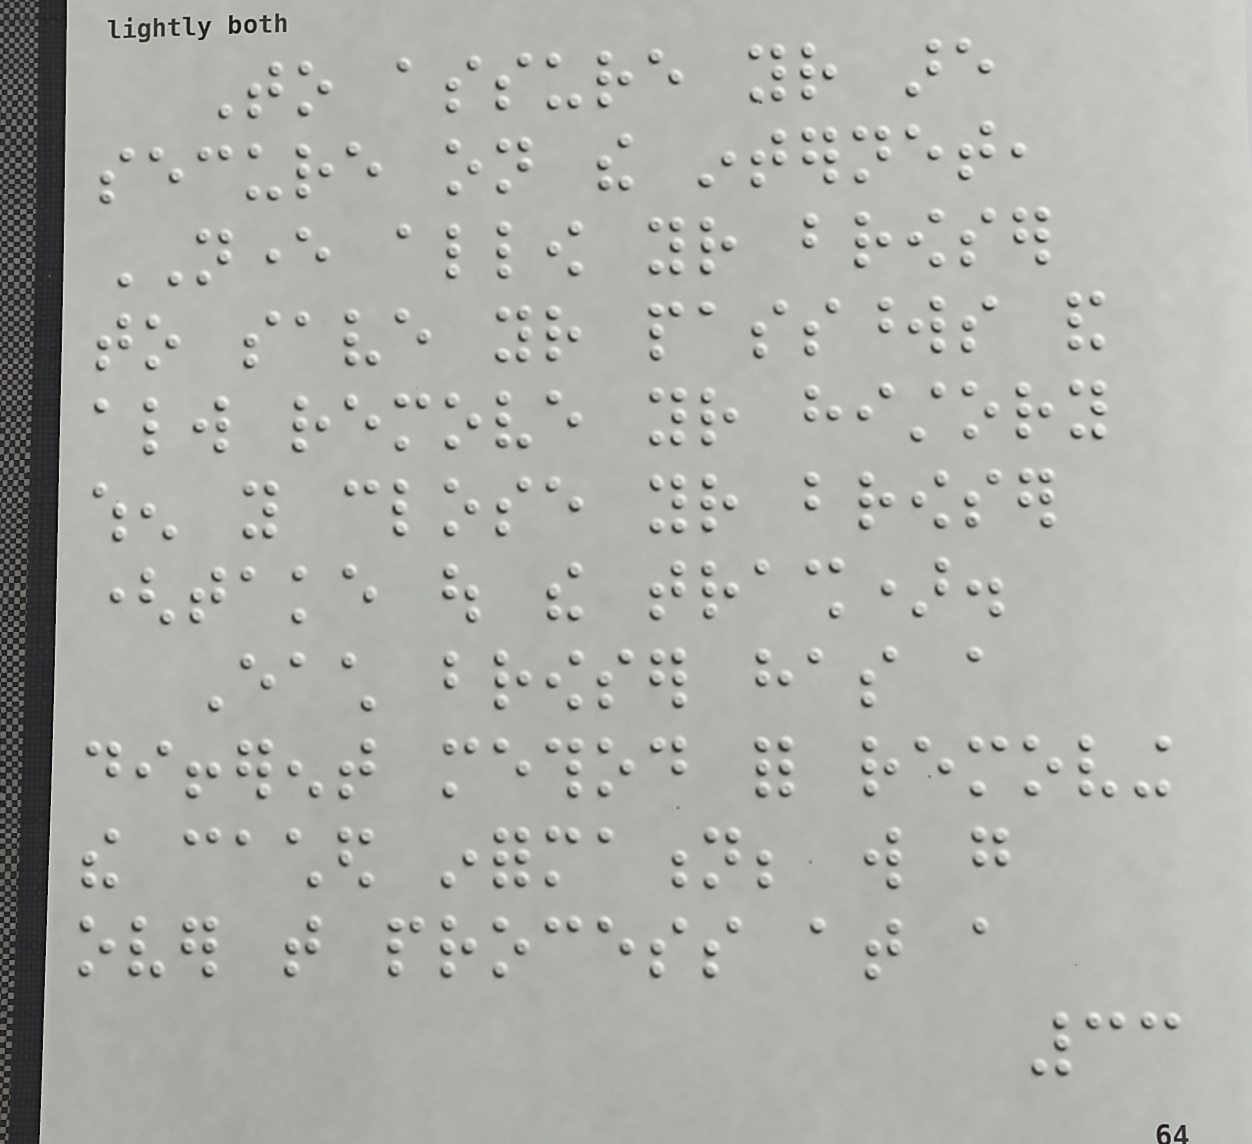To assure your are
secure on the internet,
NEVER allow your browser
to save your passwords and
always remove your history
when you close your browser
(take out the trash).
Each browser has a
different method for removing
the cached information; will go
over that process at a
33
